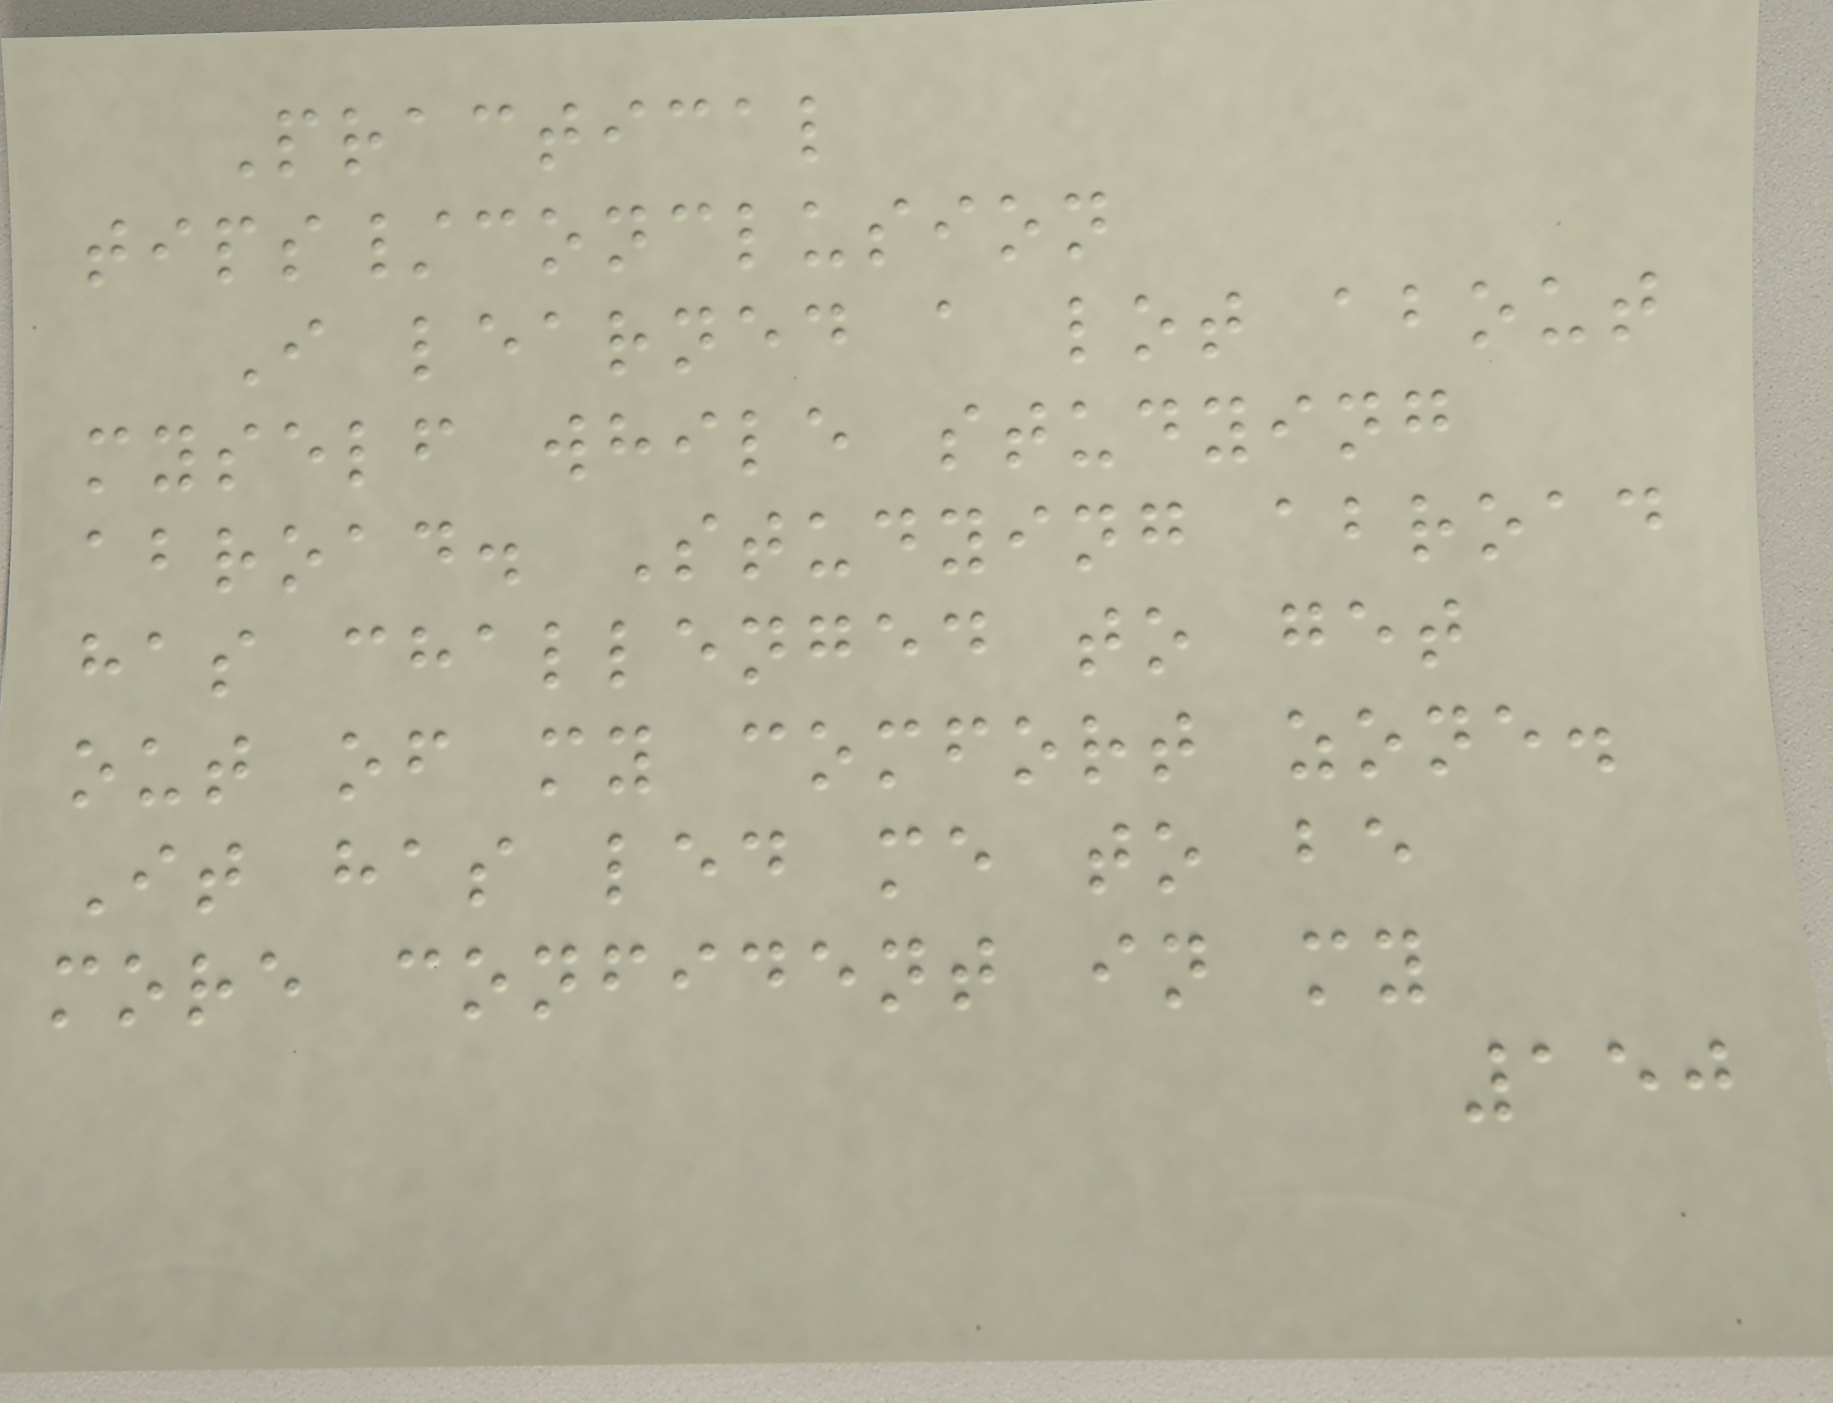Practical
tips/conclusion
I learned a lot about
myself while studying
abroad. Studying abroad
has challenged to get
out of my comfort zone.
It has led me to be
more confident in my
150
